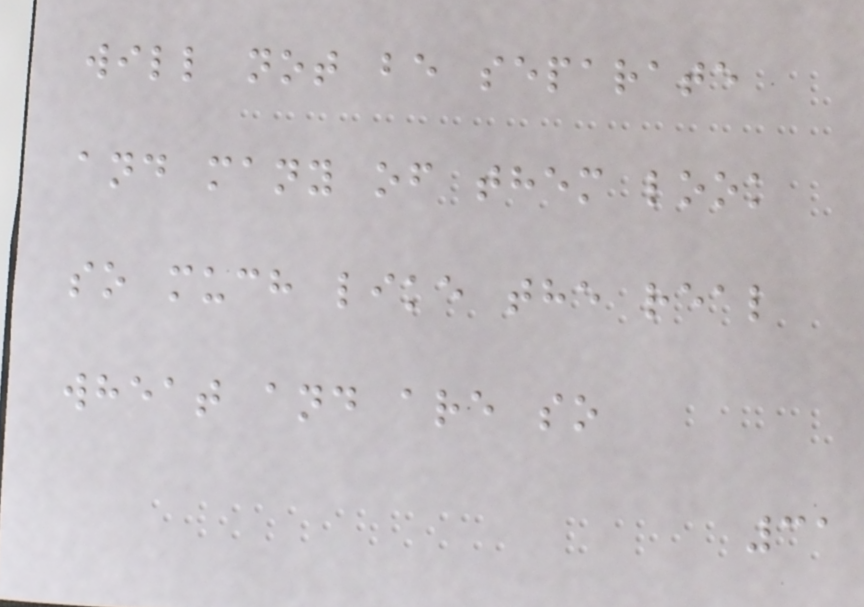will not be separate
and many of them look
so much like the real
wheat and are so
31
